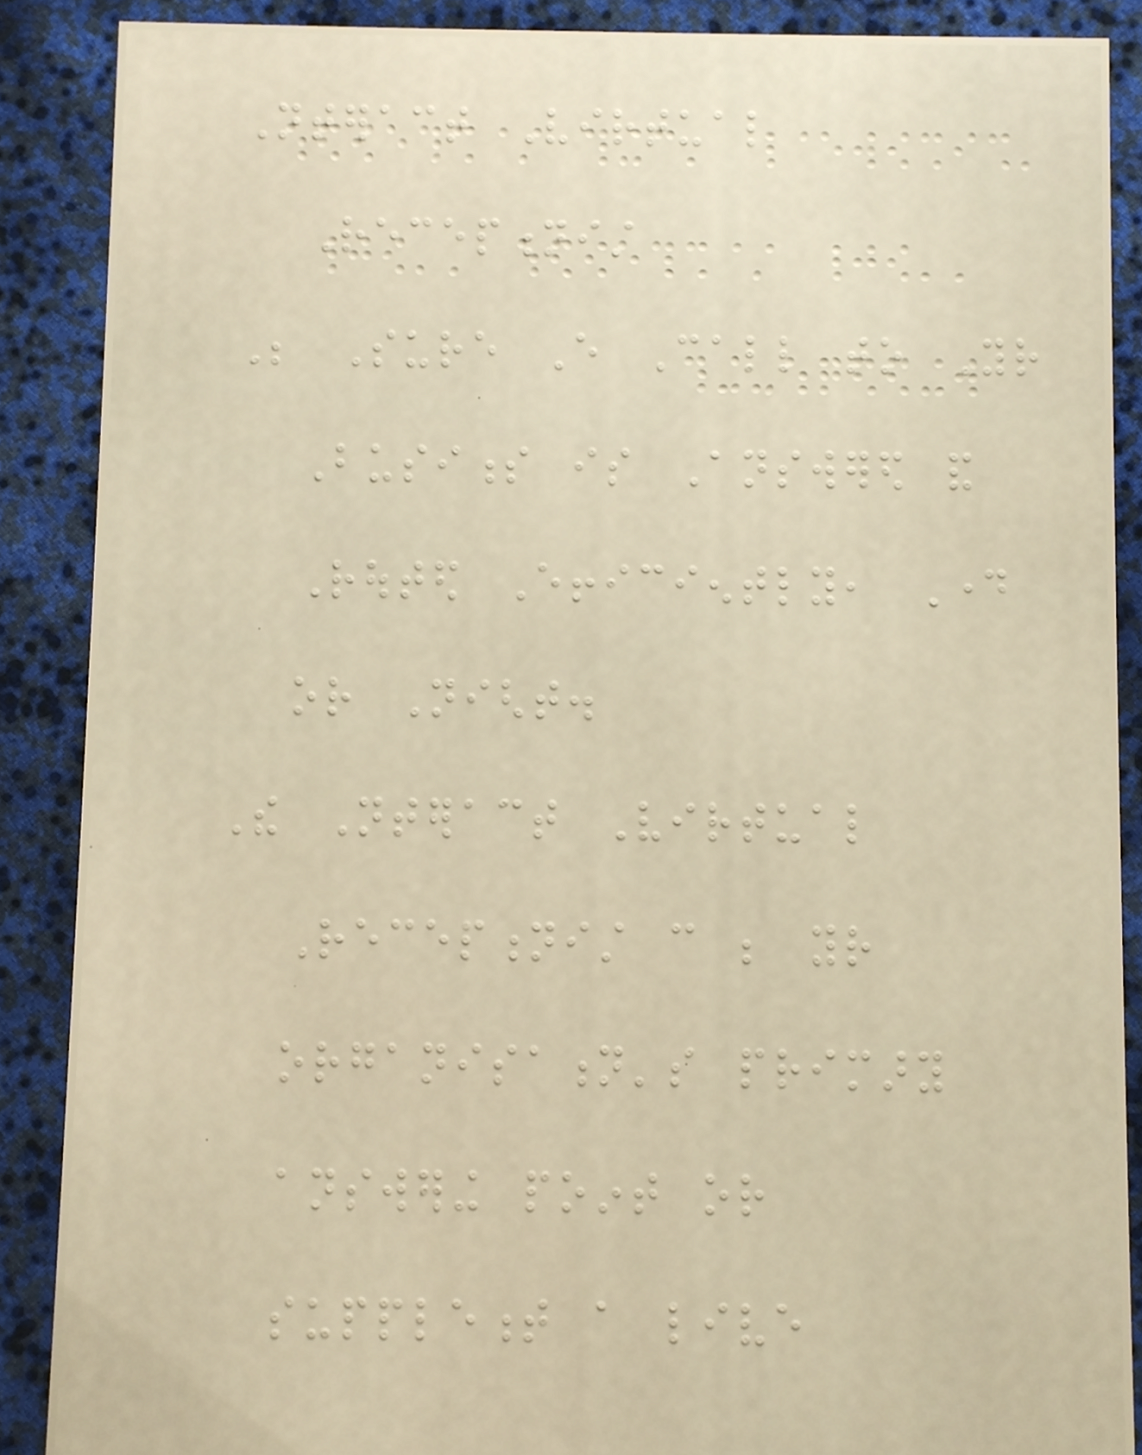Nteract Virtual
Receptionist
Be Sure Every Call to Your
Business is Answered and
Routed Efficiently, Day
or Night.
The Nteract Virtual
Receptionist can be your
organisation's primary
answering point or
supplement a live
